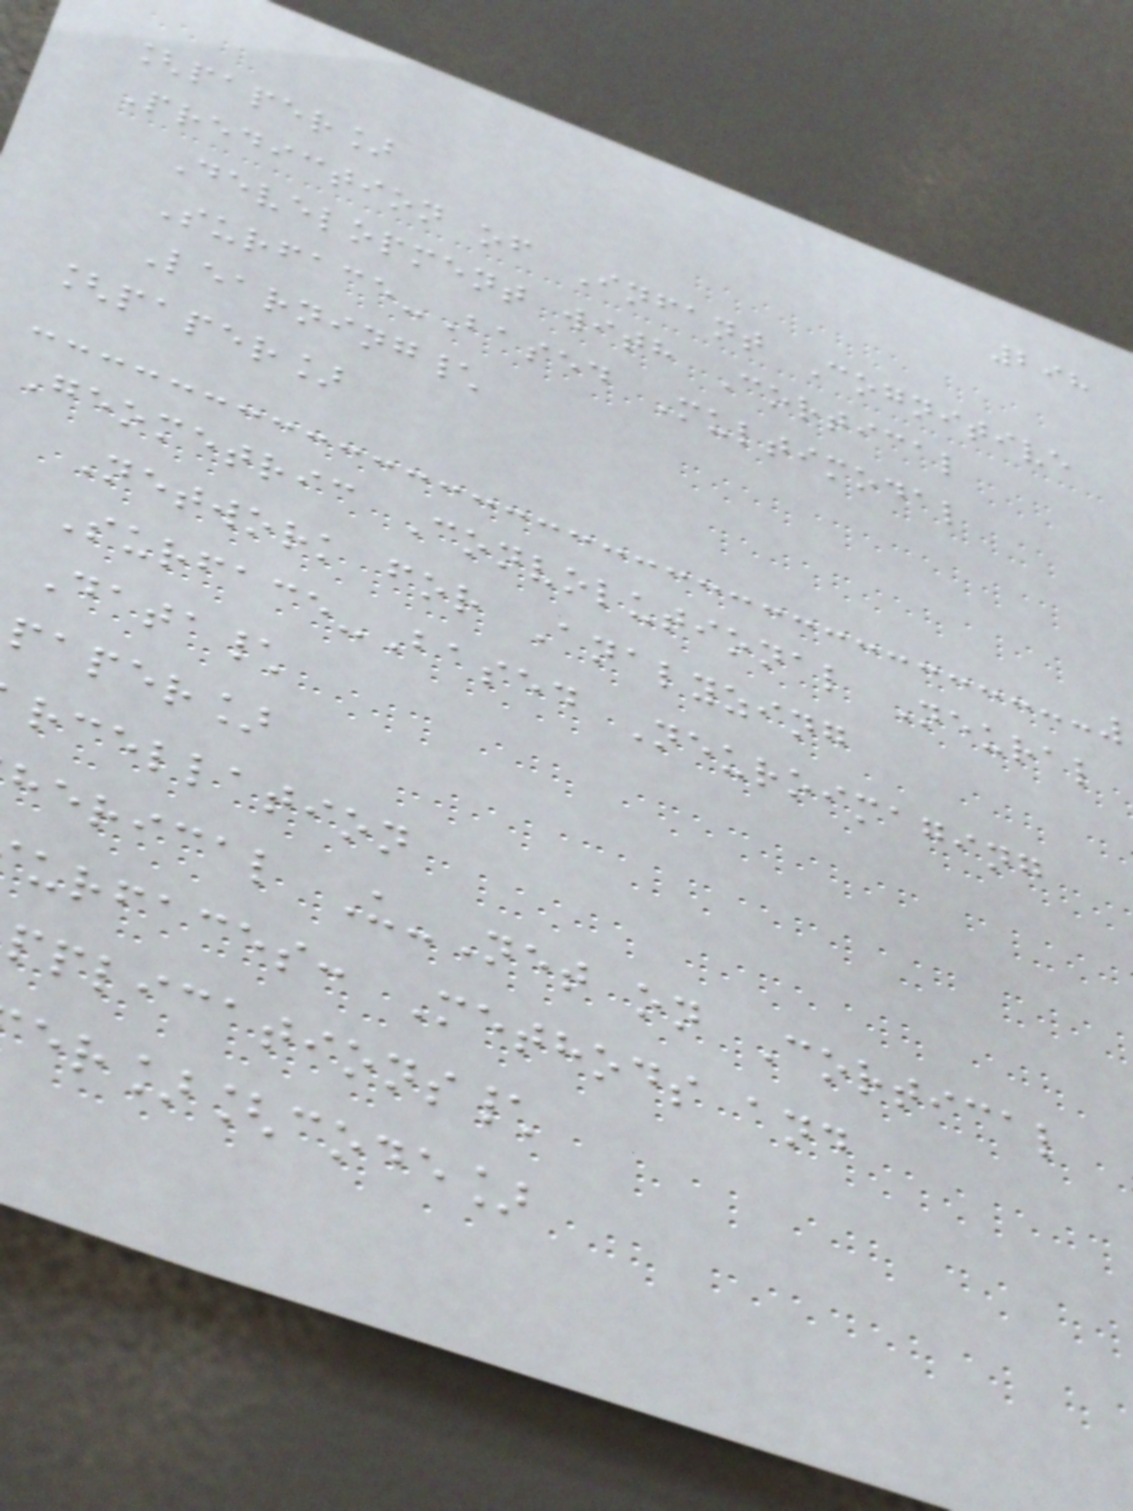298
[paper]
Prediction of Infant Cognitive
Development with Cortical
Surface-Based Multimodal
Learning\
[paper]
Geometric Convolutional Neural
Network for Analyzing
Surface-Based Neuroimaging
Data\
paper]
rcellation
herical U-Net on Cortical
urfaces: Methods and
pplications\
er][code]
